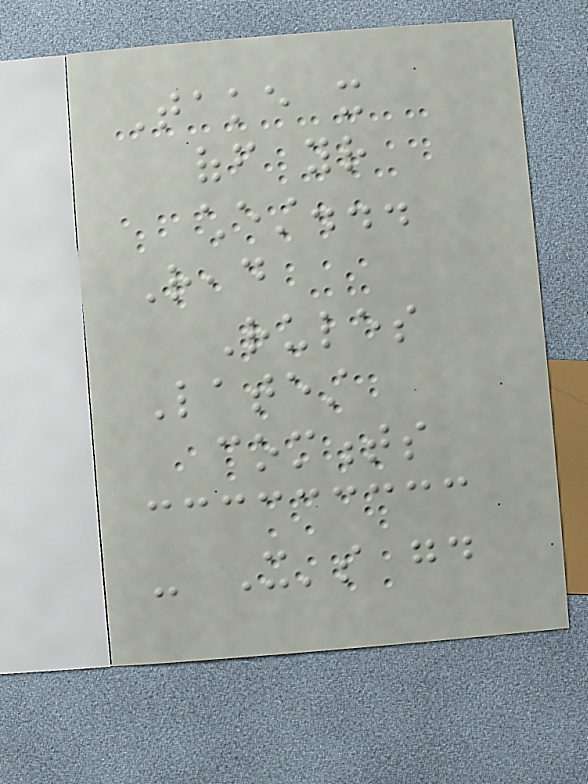Take it
off your
chest...
Read
Rules
Latest
comments
- It's good
